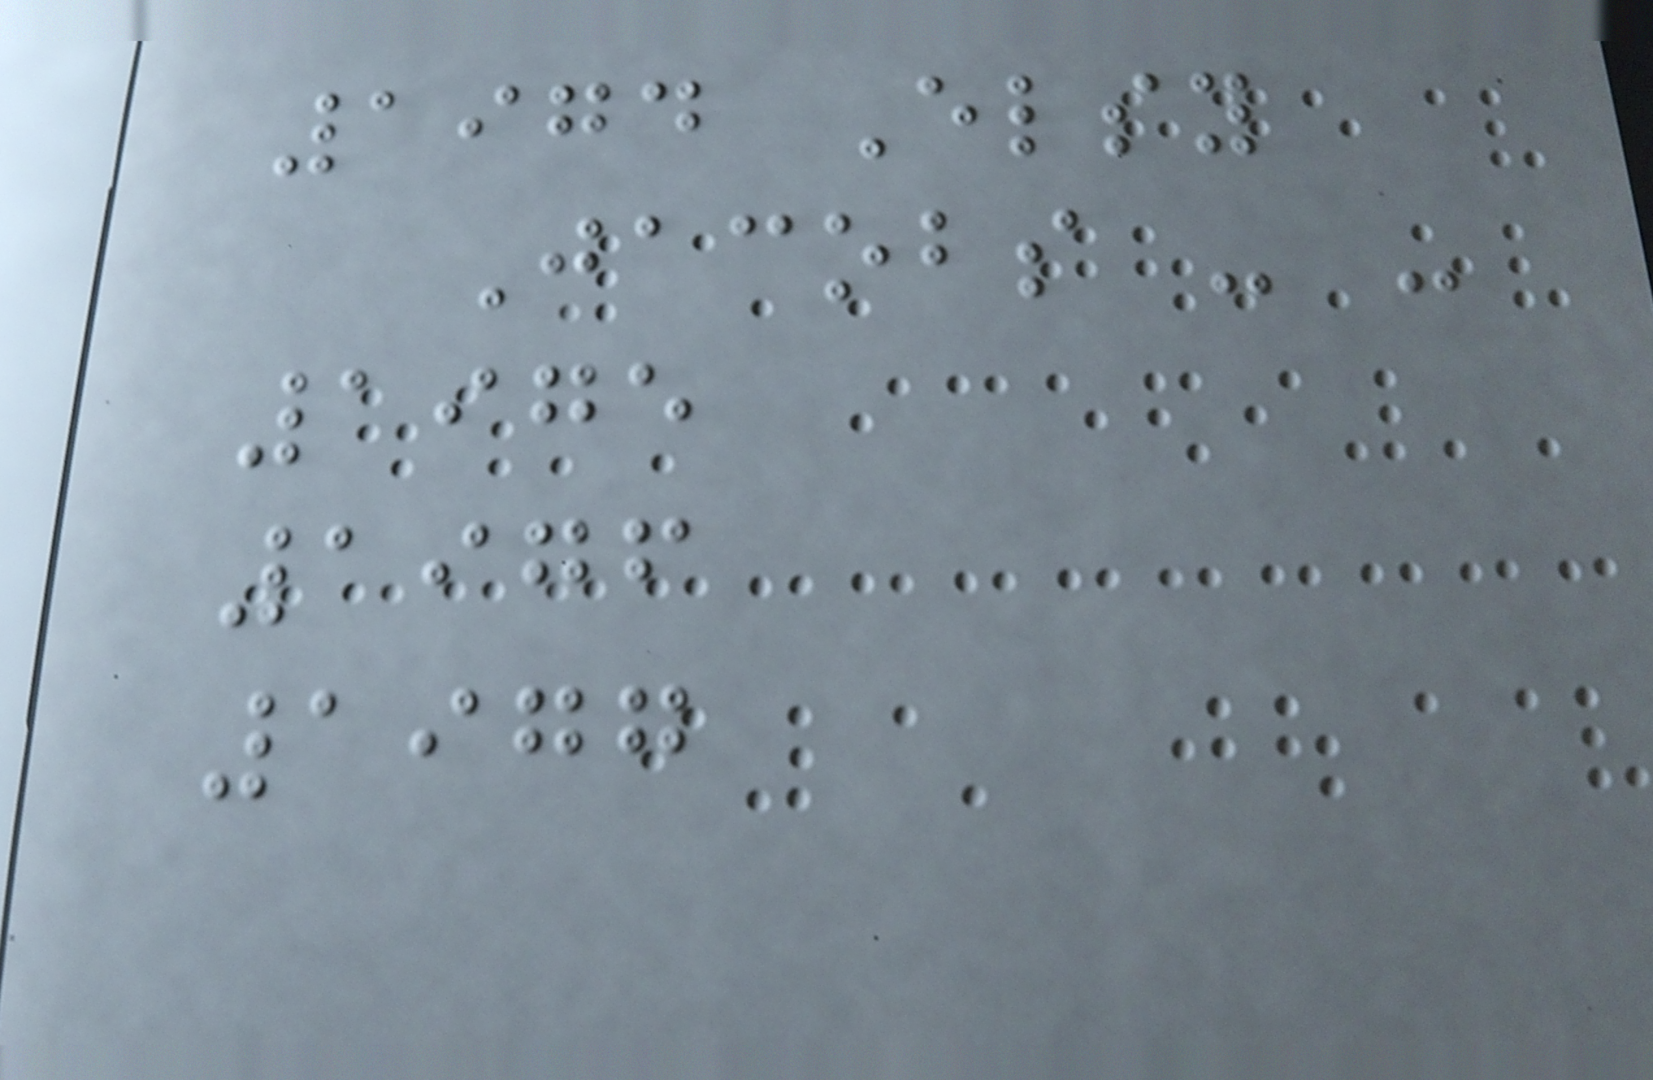1974 Elsy
Jacobs - -
1975
1976
1977
